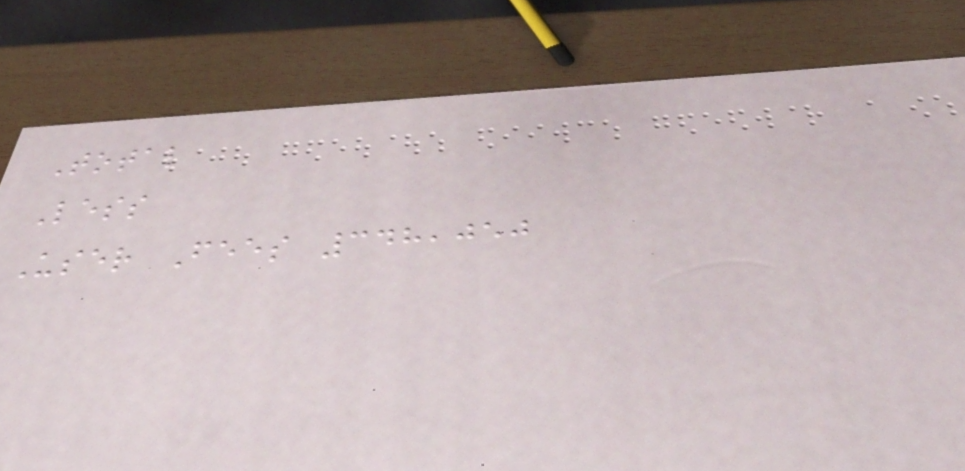Total
Less
User Fees 348,050
